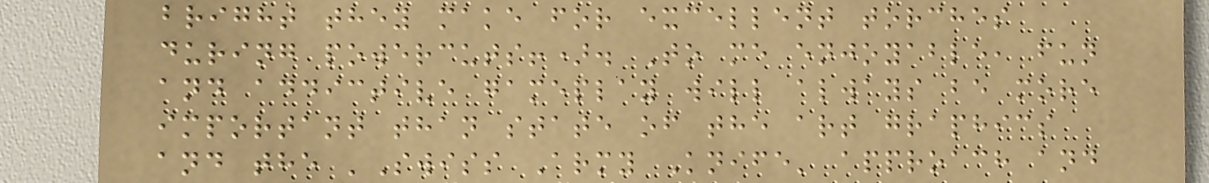bright they make for excellent torches
during powercuts!). To me enjoyable, fun
and addictive gameplay will always be more
important than state of the art graphics
and the 'Swiss Army Knife' approach and
